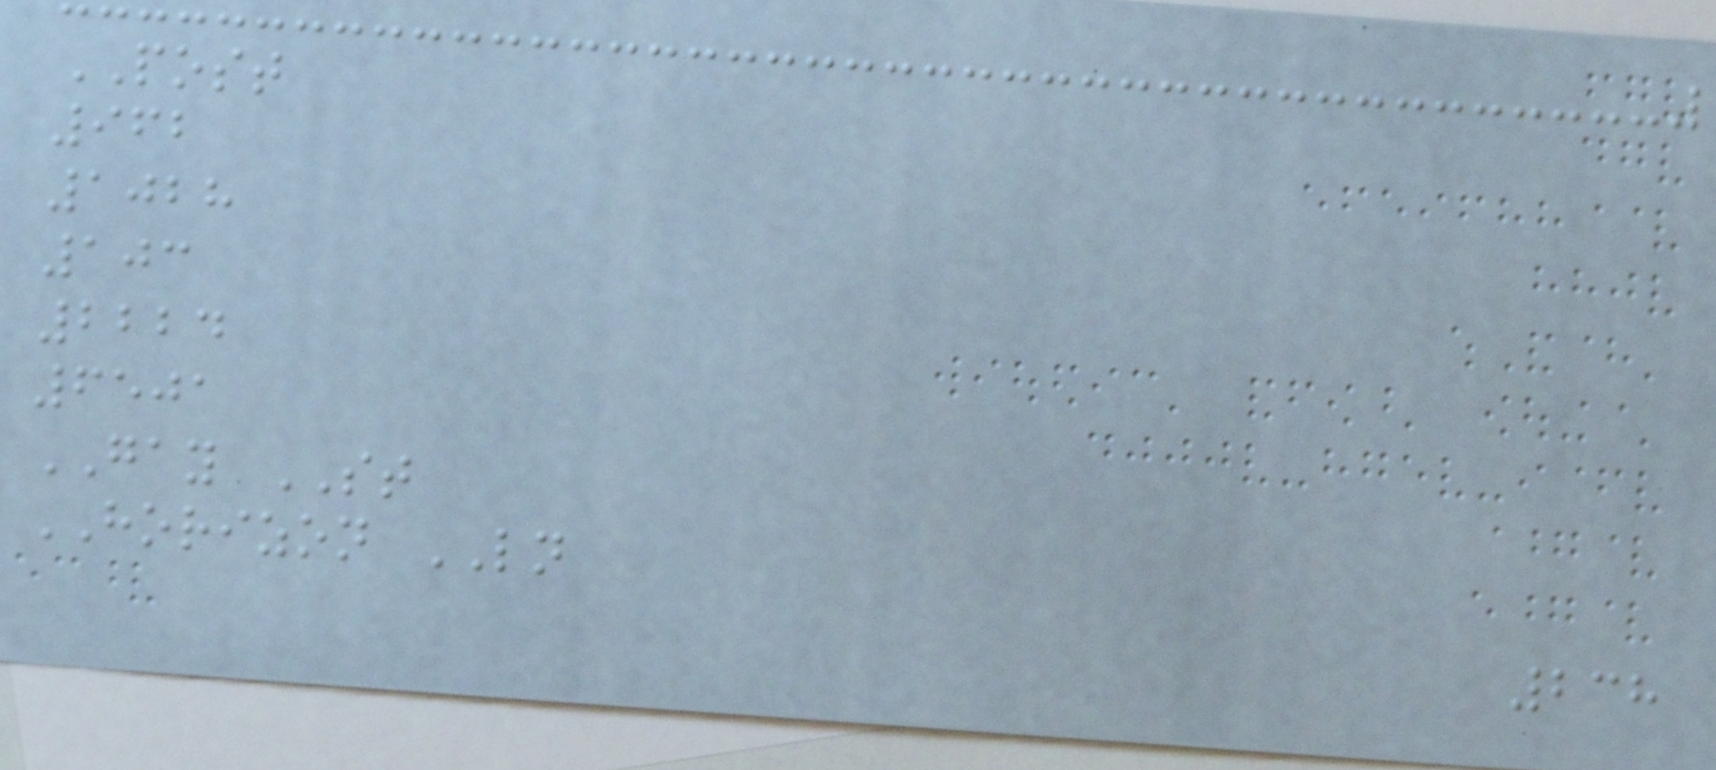POST
962
1028
103
2224
6501
GAY ST
HORIZON LN
238
